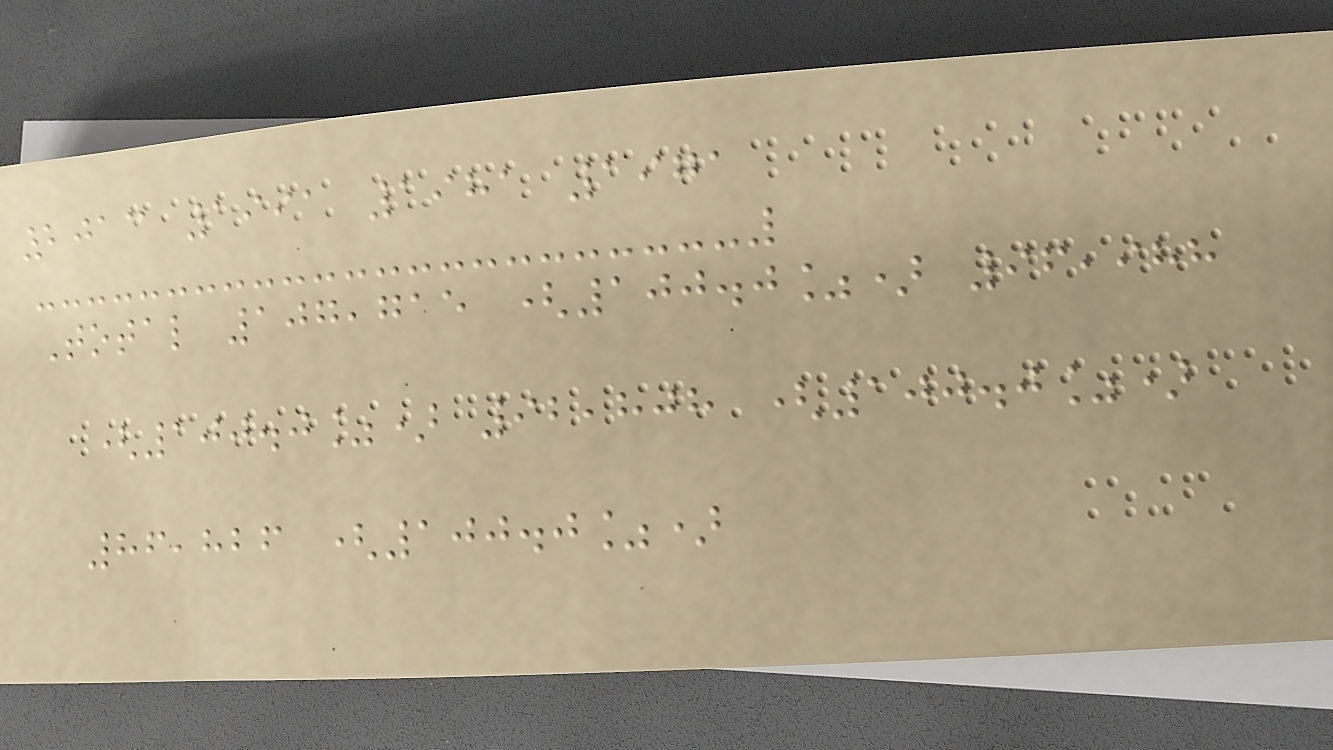2013 1991 1981 1971
Total 107,715 (100.0%) 96,988
(100.0%) 92,808 (100.0%)
86,826 (100.0%)
